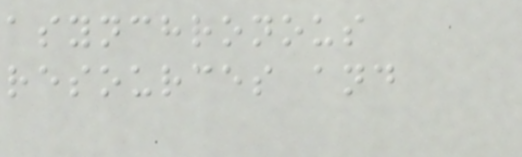asynchronous
resources and
